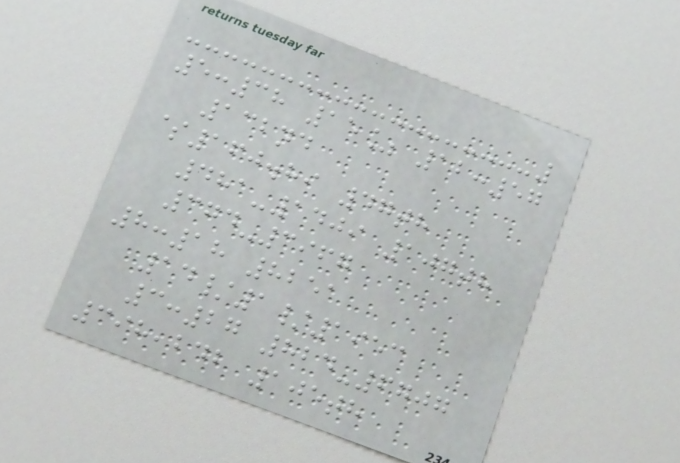5:38 15% 12:57
132nd
$160.89 47th
481-1409 107th
374-3967
8:18 8251
14/1/1953
3:27 824-6707
398,242 105th
